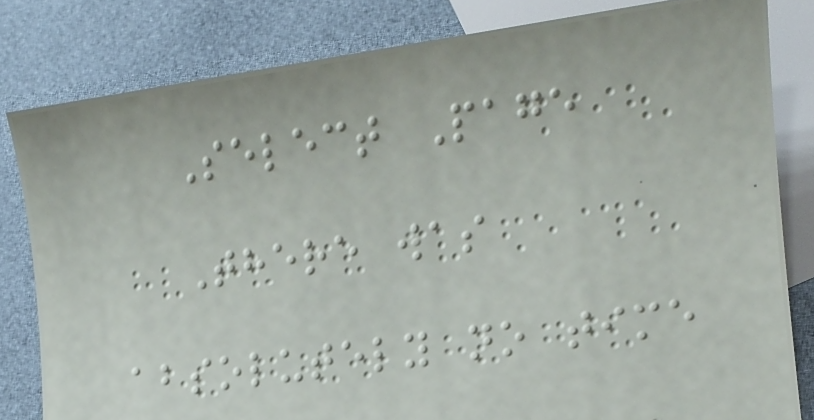Select Page
There was
absolutely no time
